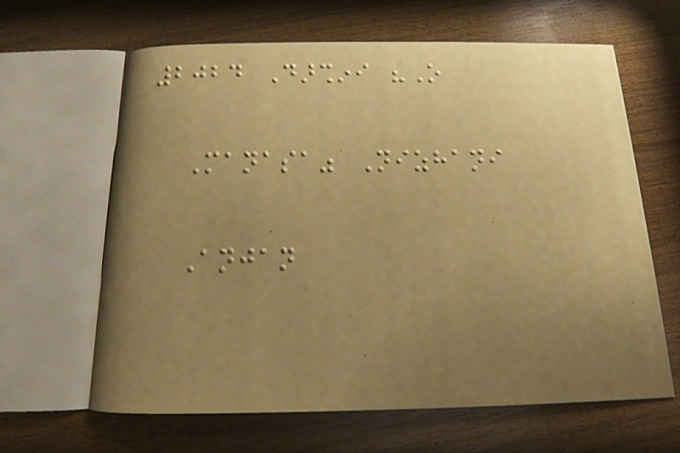2024 Darshini "O
Manasa" Nizhani
Anjan
